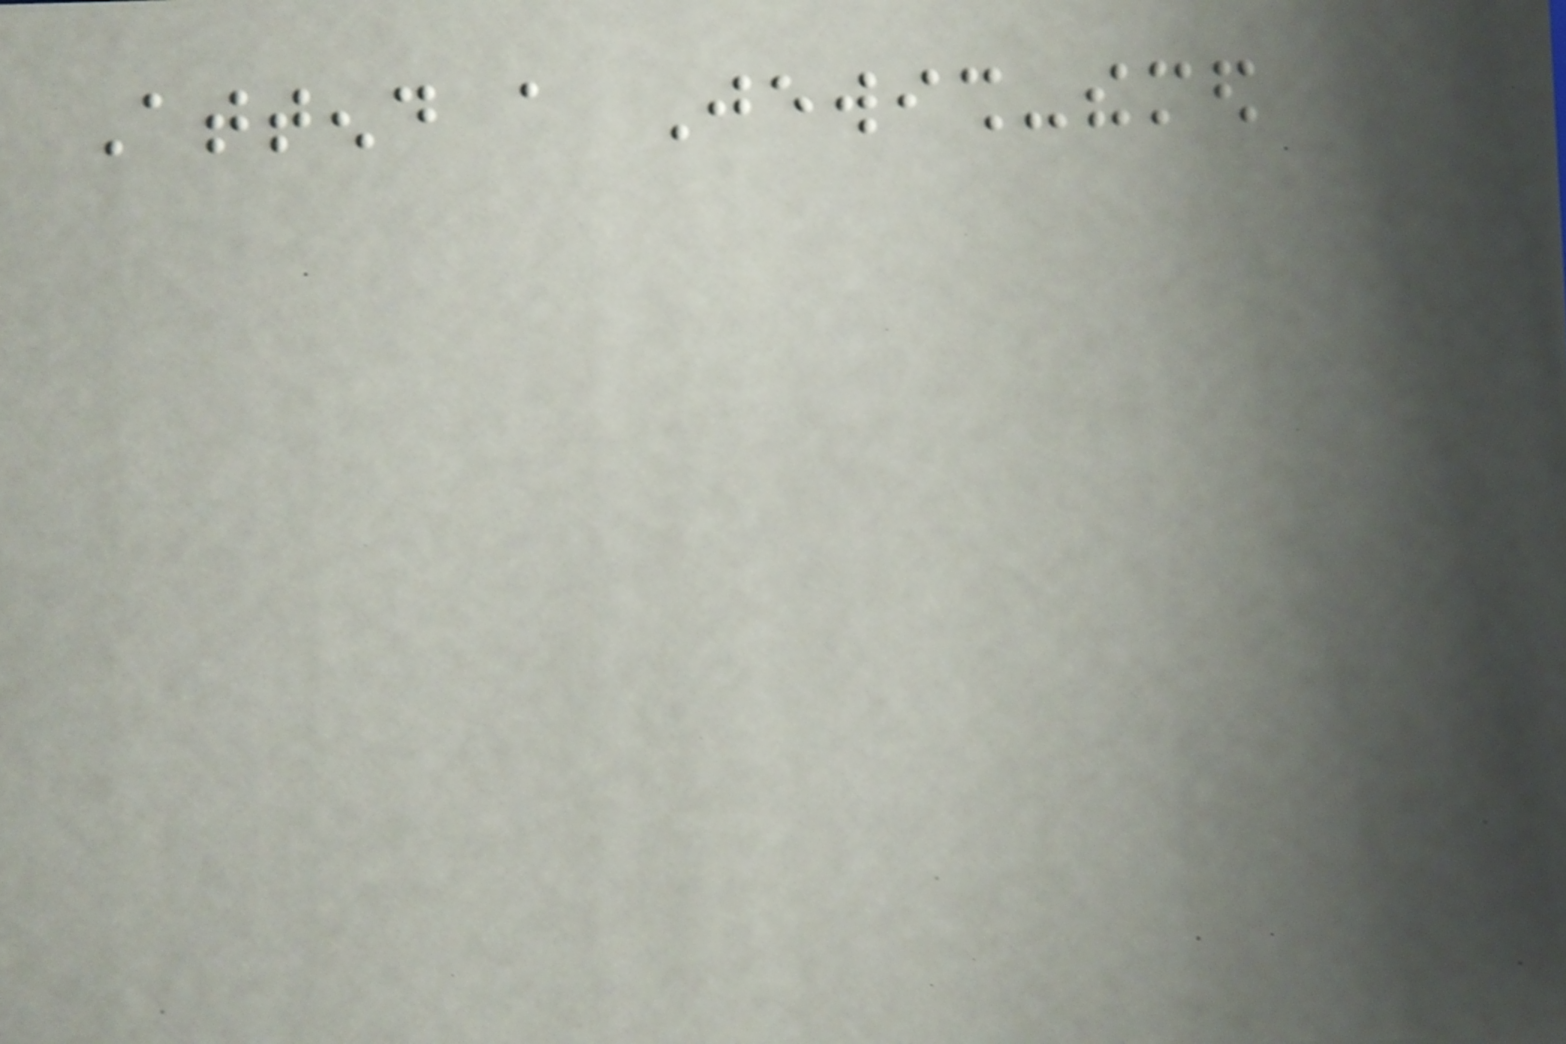Attend a Jewish-themed
